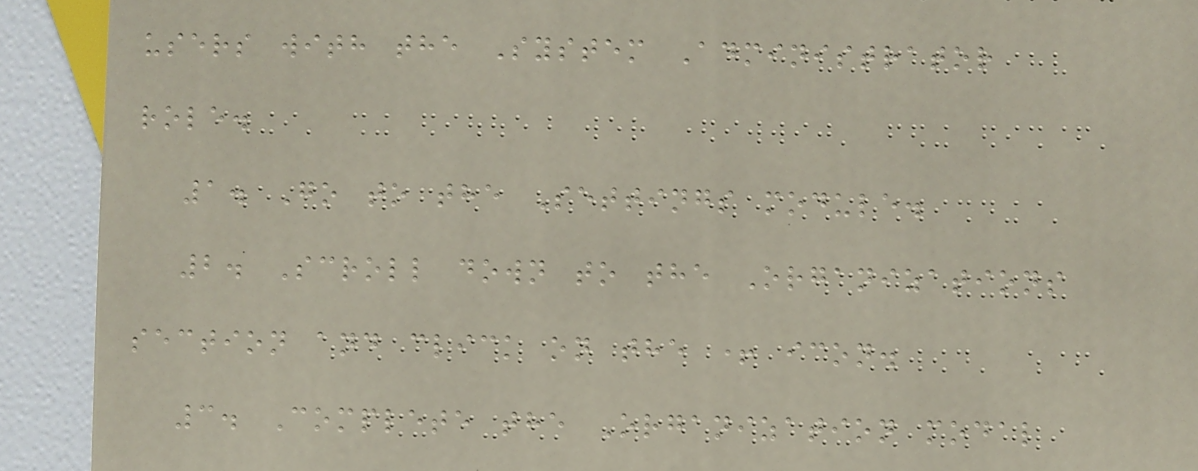users with the System Administrator
role.
1. Go to the Settings module.
2. Scroll down to the Organizations
section and click on the + icon.
3. Complete the Organization modal
